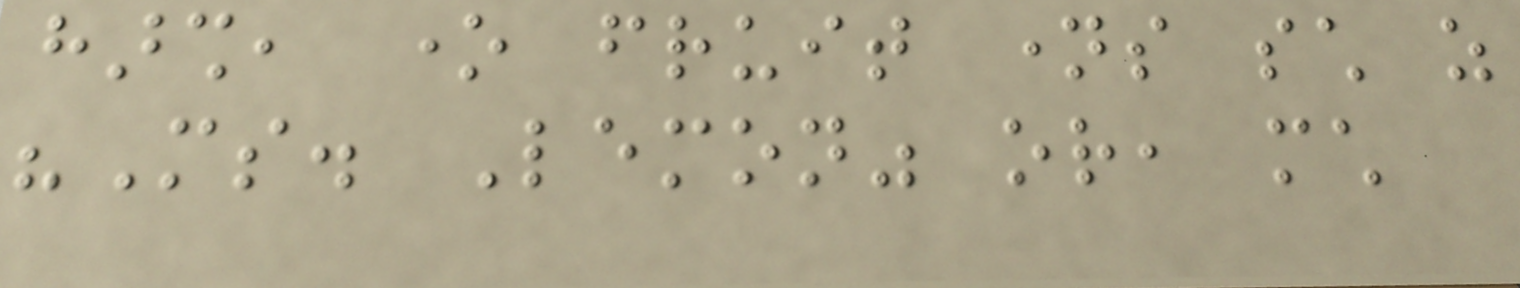harsh, one fruit names such as
"Ms. Lemon" or, much
